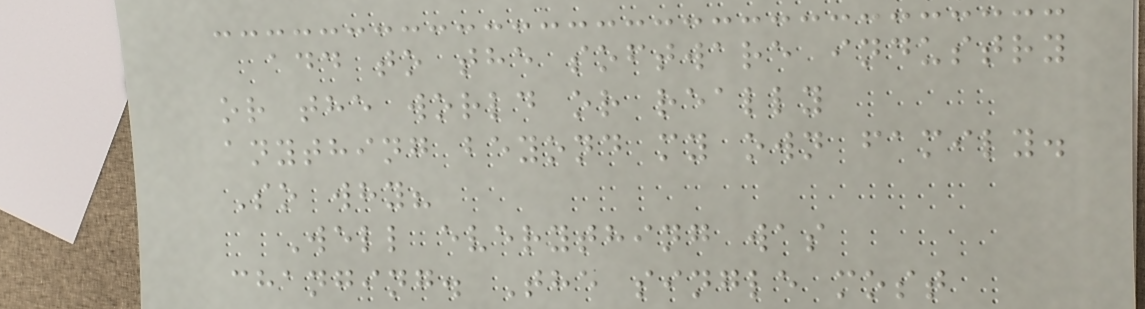add to the software industry
or the world or really
anything beyond my own family.
So why?
Well everything was
changing. The single most
